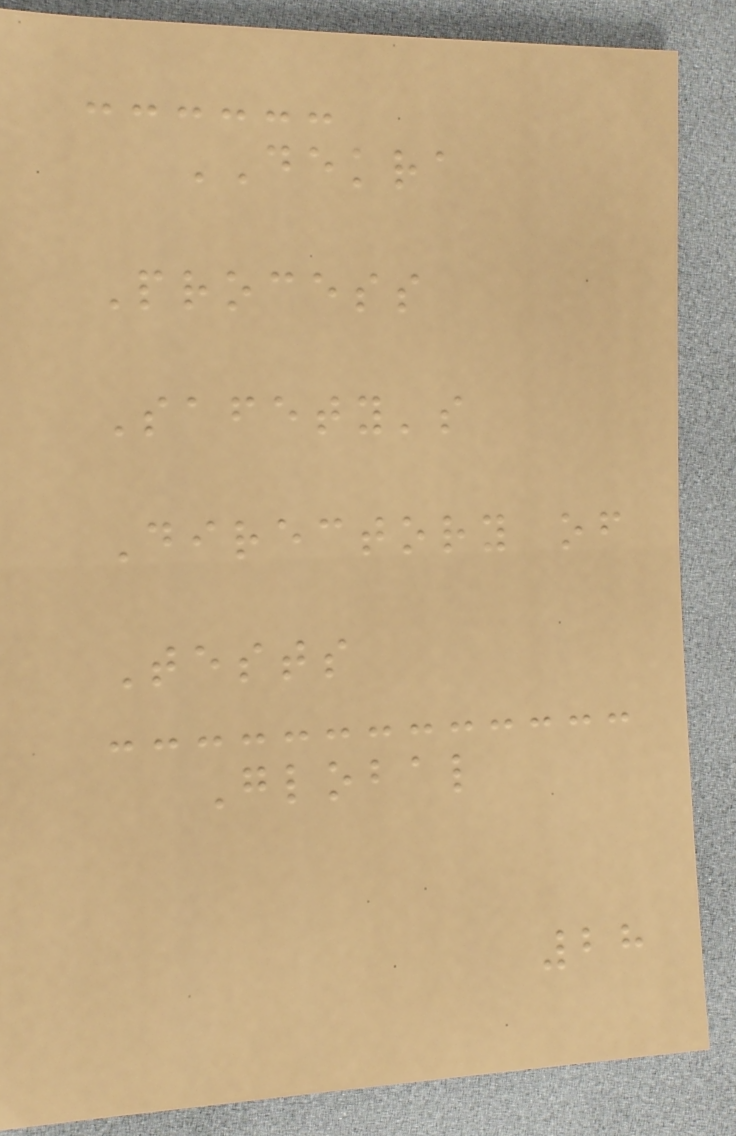DEKRA
Process
Safety's
Directory of
Tests
Global
28
